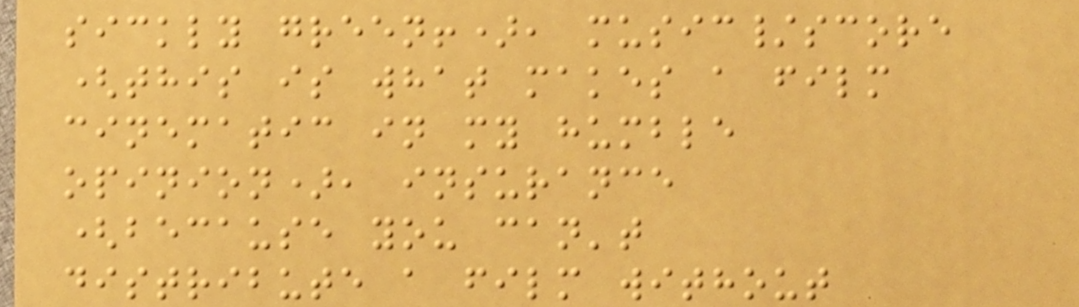sickly green!), music/score
(this is what makes a film
cinematic in my humble
opinion), insurance
(because you can't
distribute a film without
